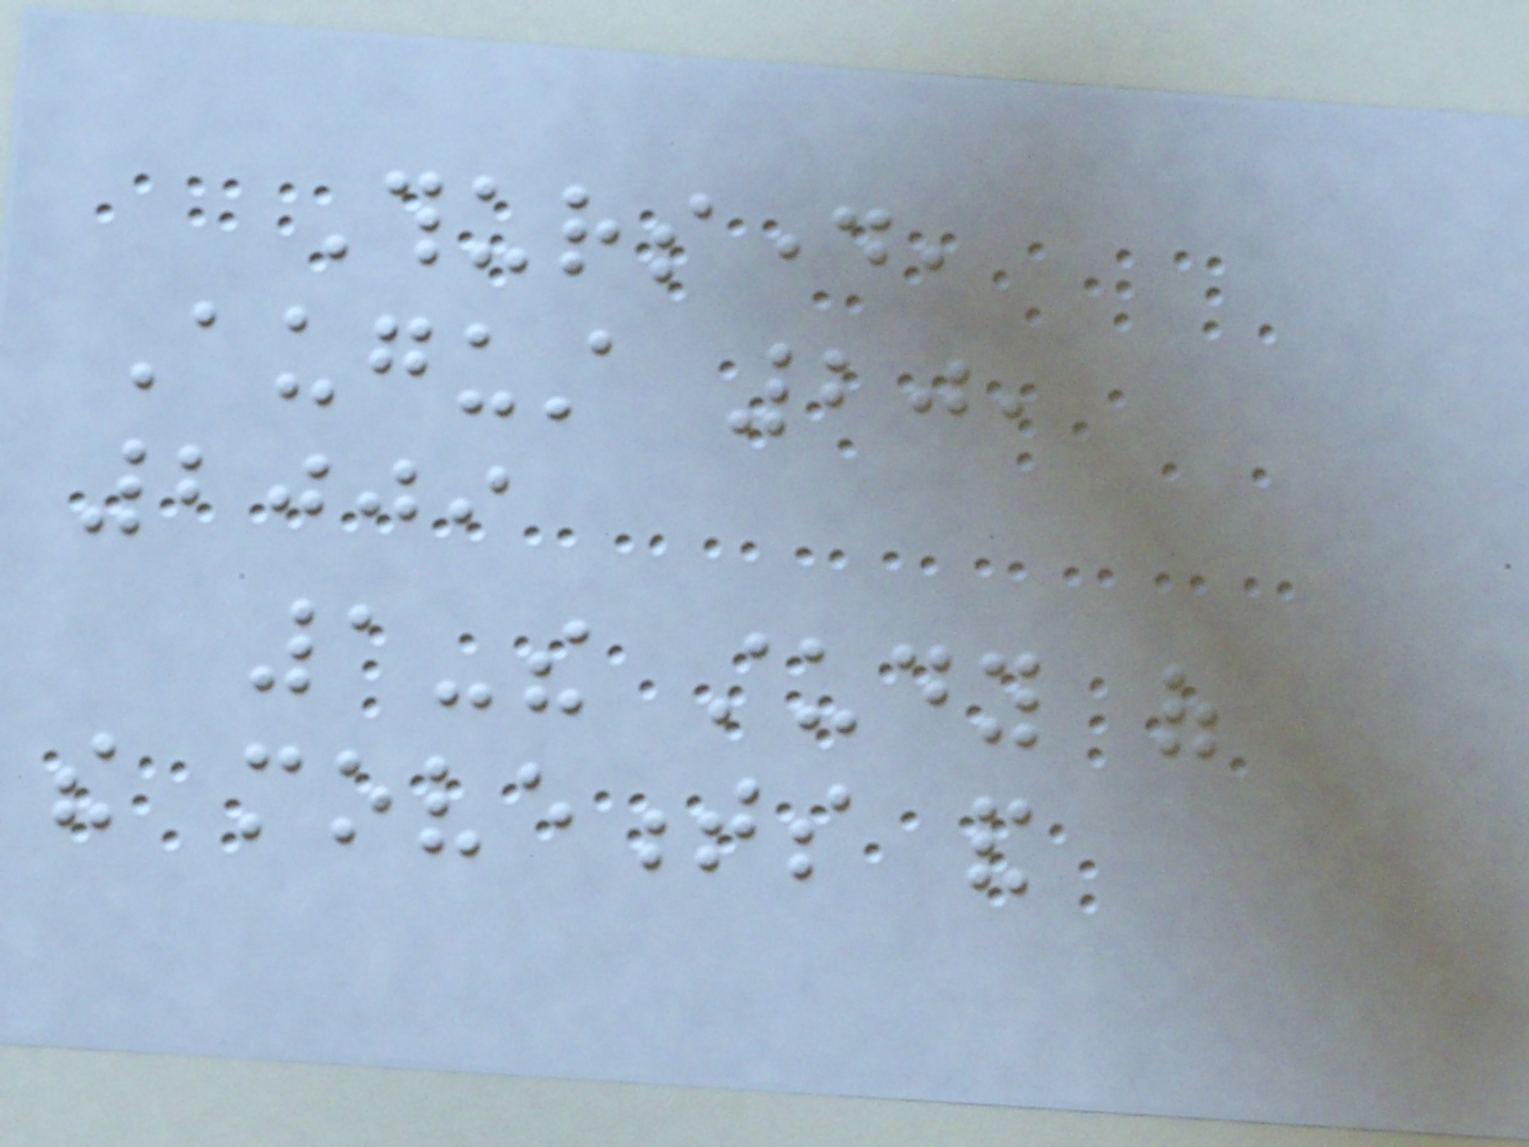Thursday,
August 20,
2009
1-the study of
the movements and
